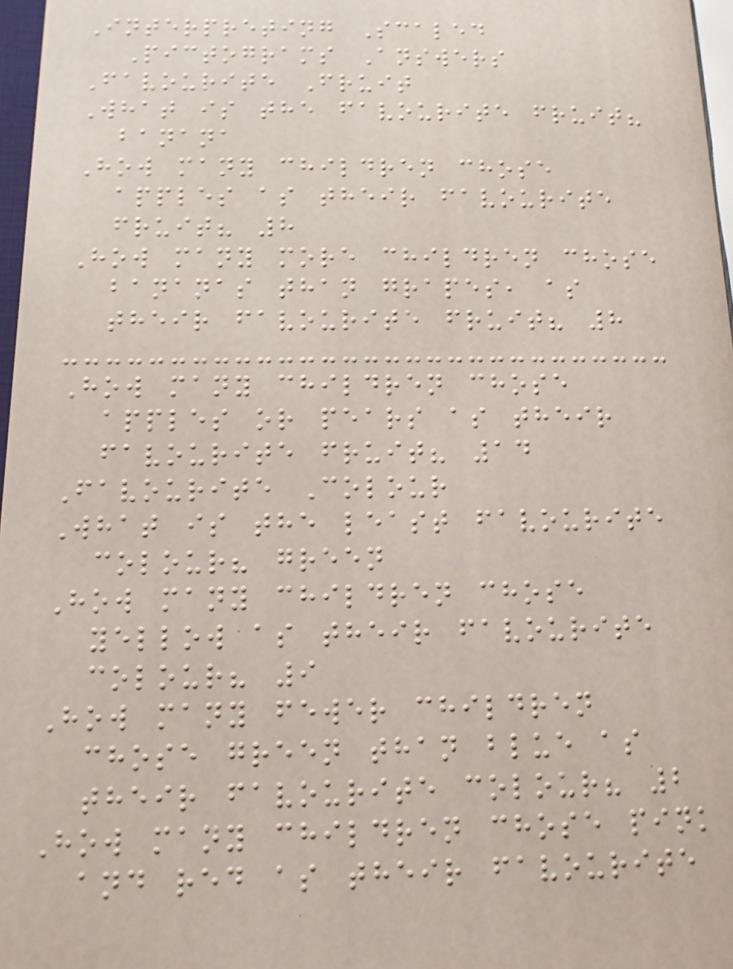Interpreting Scaled
Pictograms Answers
Favourite Fruit
What is the favourite fruit?
banana
How many children chose
apples as their favourite
fruit? 8
How many more children chose
bananas than grapes, as
their favourite fruit? 8
How many children chose
apples or pears as their
favourite fruit? 14
Favourite Colour
What is the least favourite
colour? green
How many children chose
yellow as their favourite
colour? 9
How many fewer children
chose green than blue as
their favourite colour? 2
How many children chose pink
and red as their favourite
